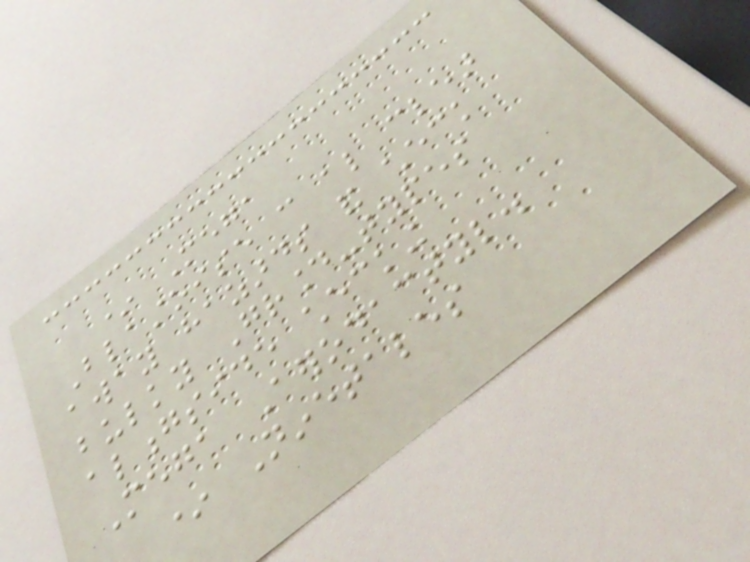* Mega
Blastoise can also clear
away hazards and check
bulky Ground-types
alongside checking
Mega Aerodactyl.
* Ninetales
